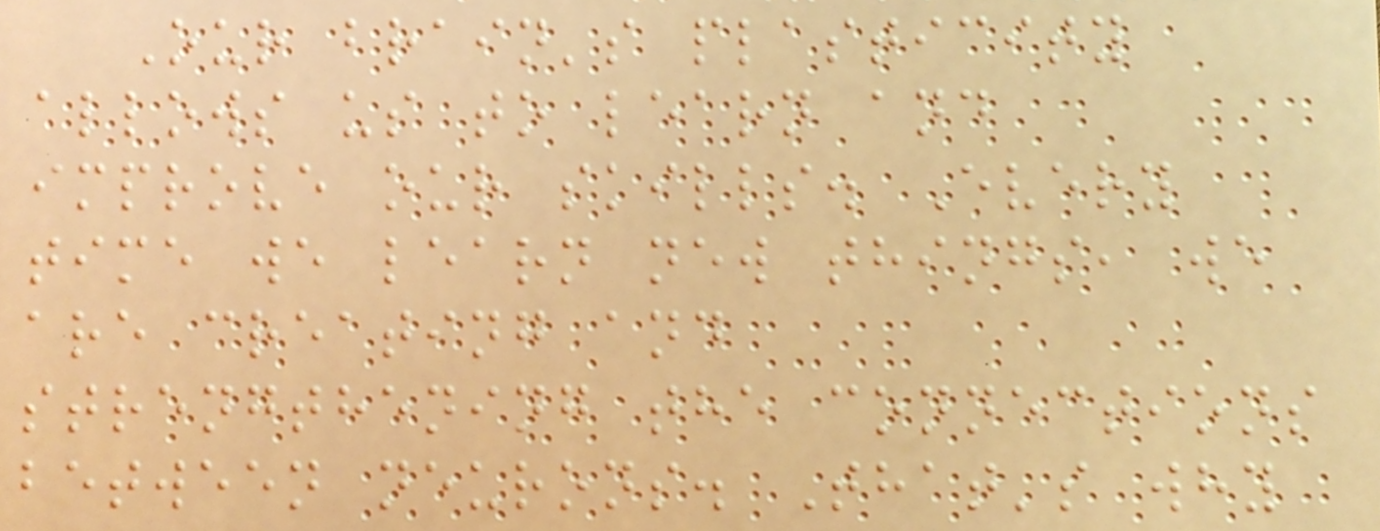Our brain's plasticity
allows us to learn and
improve our skills. Every
time we learn new things, we
are creating and
strengthening the connections
between neurons. That's why
